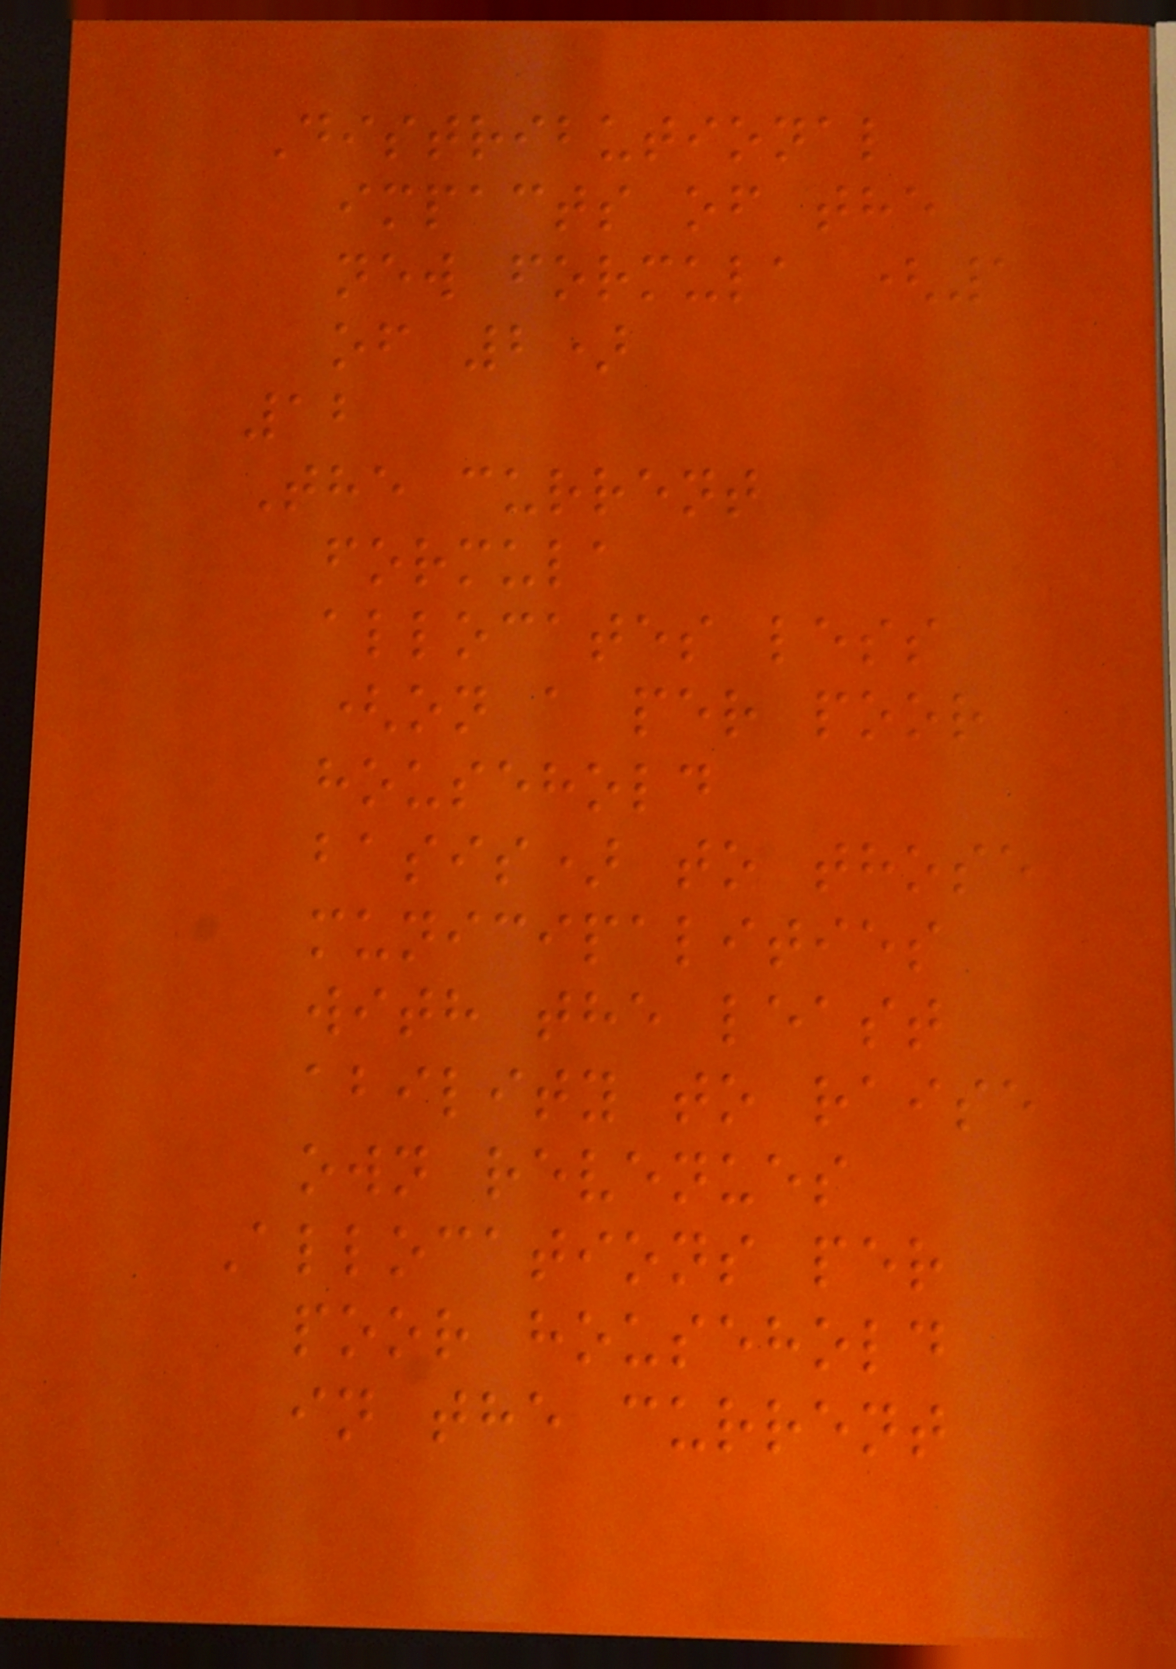Distributional
impacts of the
new formula (1
of 2)
12
The current
formula
allocates less
(on a per poor
household
basis) to those
municipalities
with the least
ability to raise
own revenues
Allocations per
poor household
in the current
